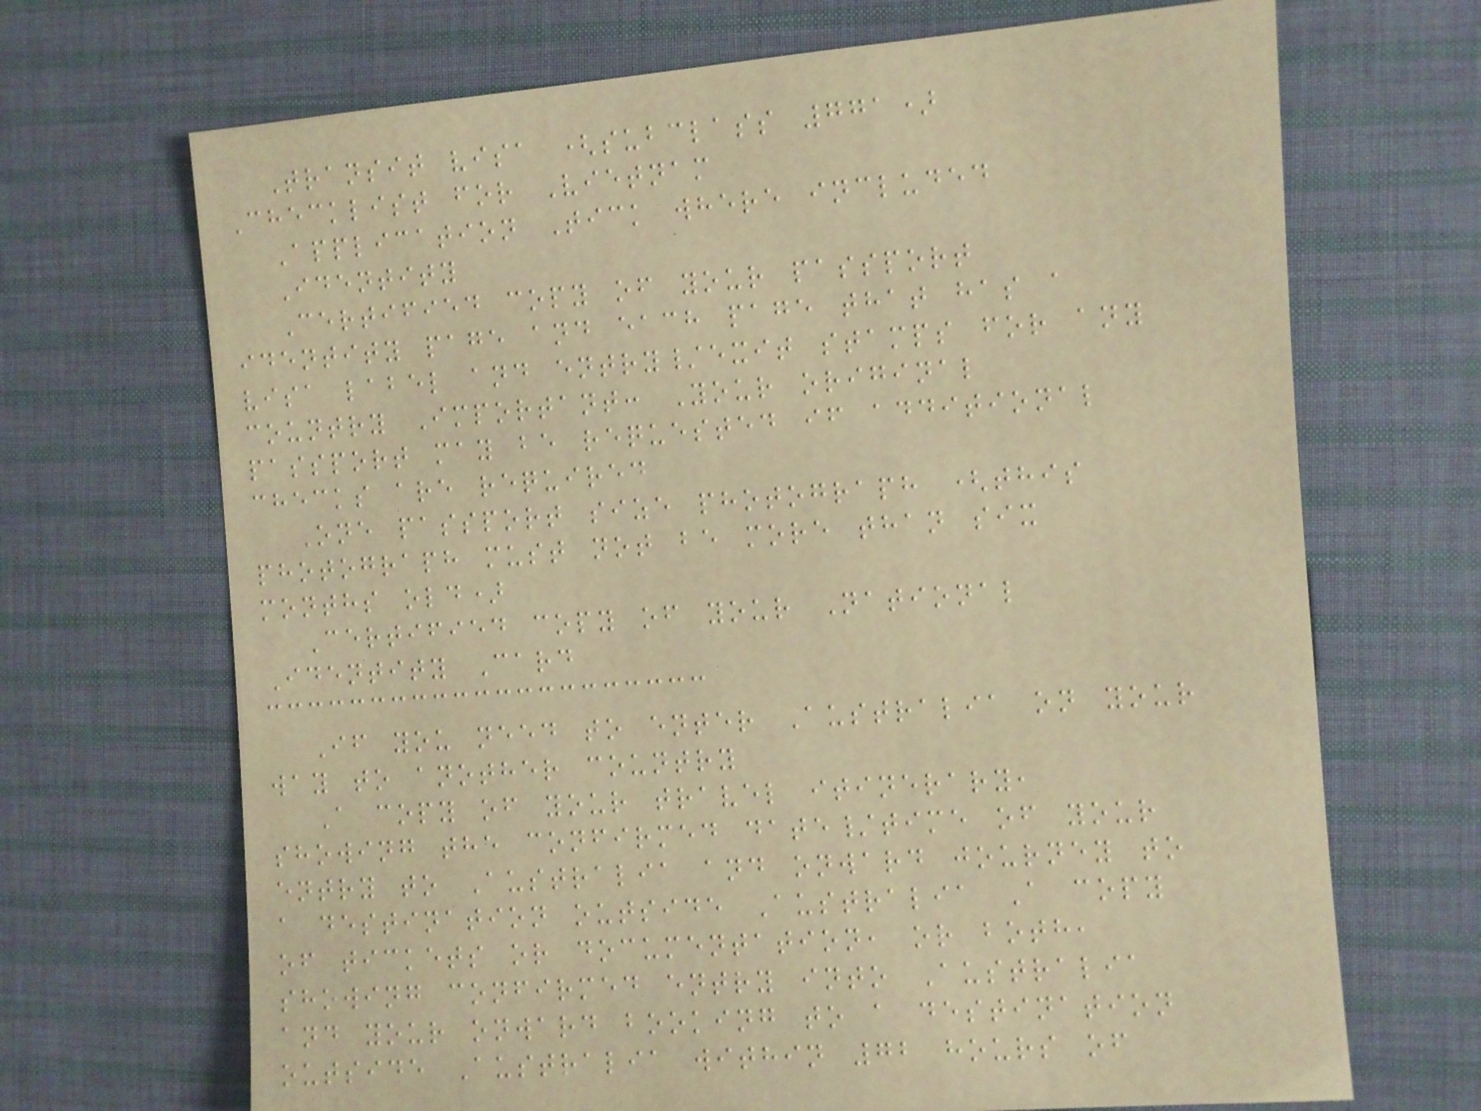Transit visa (subclass 771)
Checklist for Vietnam
Application Tick where included
Identity
Certified copy of your passport
identity page and each page that has a
visa label and entry/exit stamps for any
country Important: Your original
passport may be requested if additional
checks are required
One passport size photograph (this
photograph must not be more than six
months old)
Certified copy of your National
Identity Card
If you need to enter Australia on your
way to another country
A copy of your travel itinerary,
showing the confirmed date/time of your
entry to Australia and onward journey to
a destination outside Australia A copy
of tickets or documentation, or both,
showing confirmed entry into Australia
and your onward booking to a destination
outside Australia within 72 hours of
